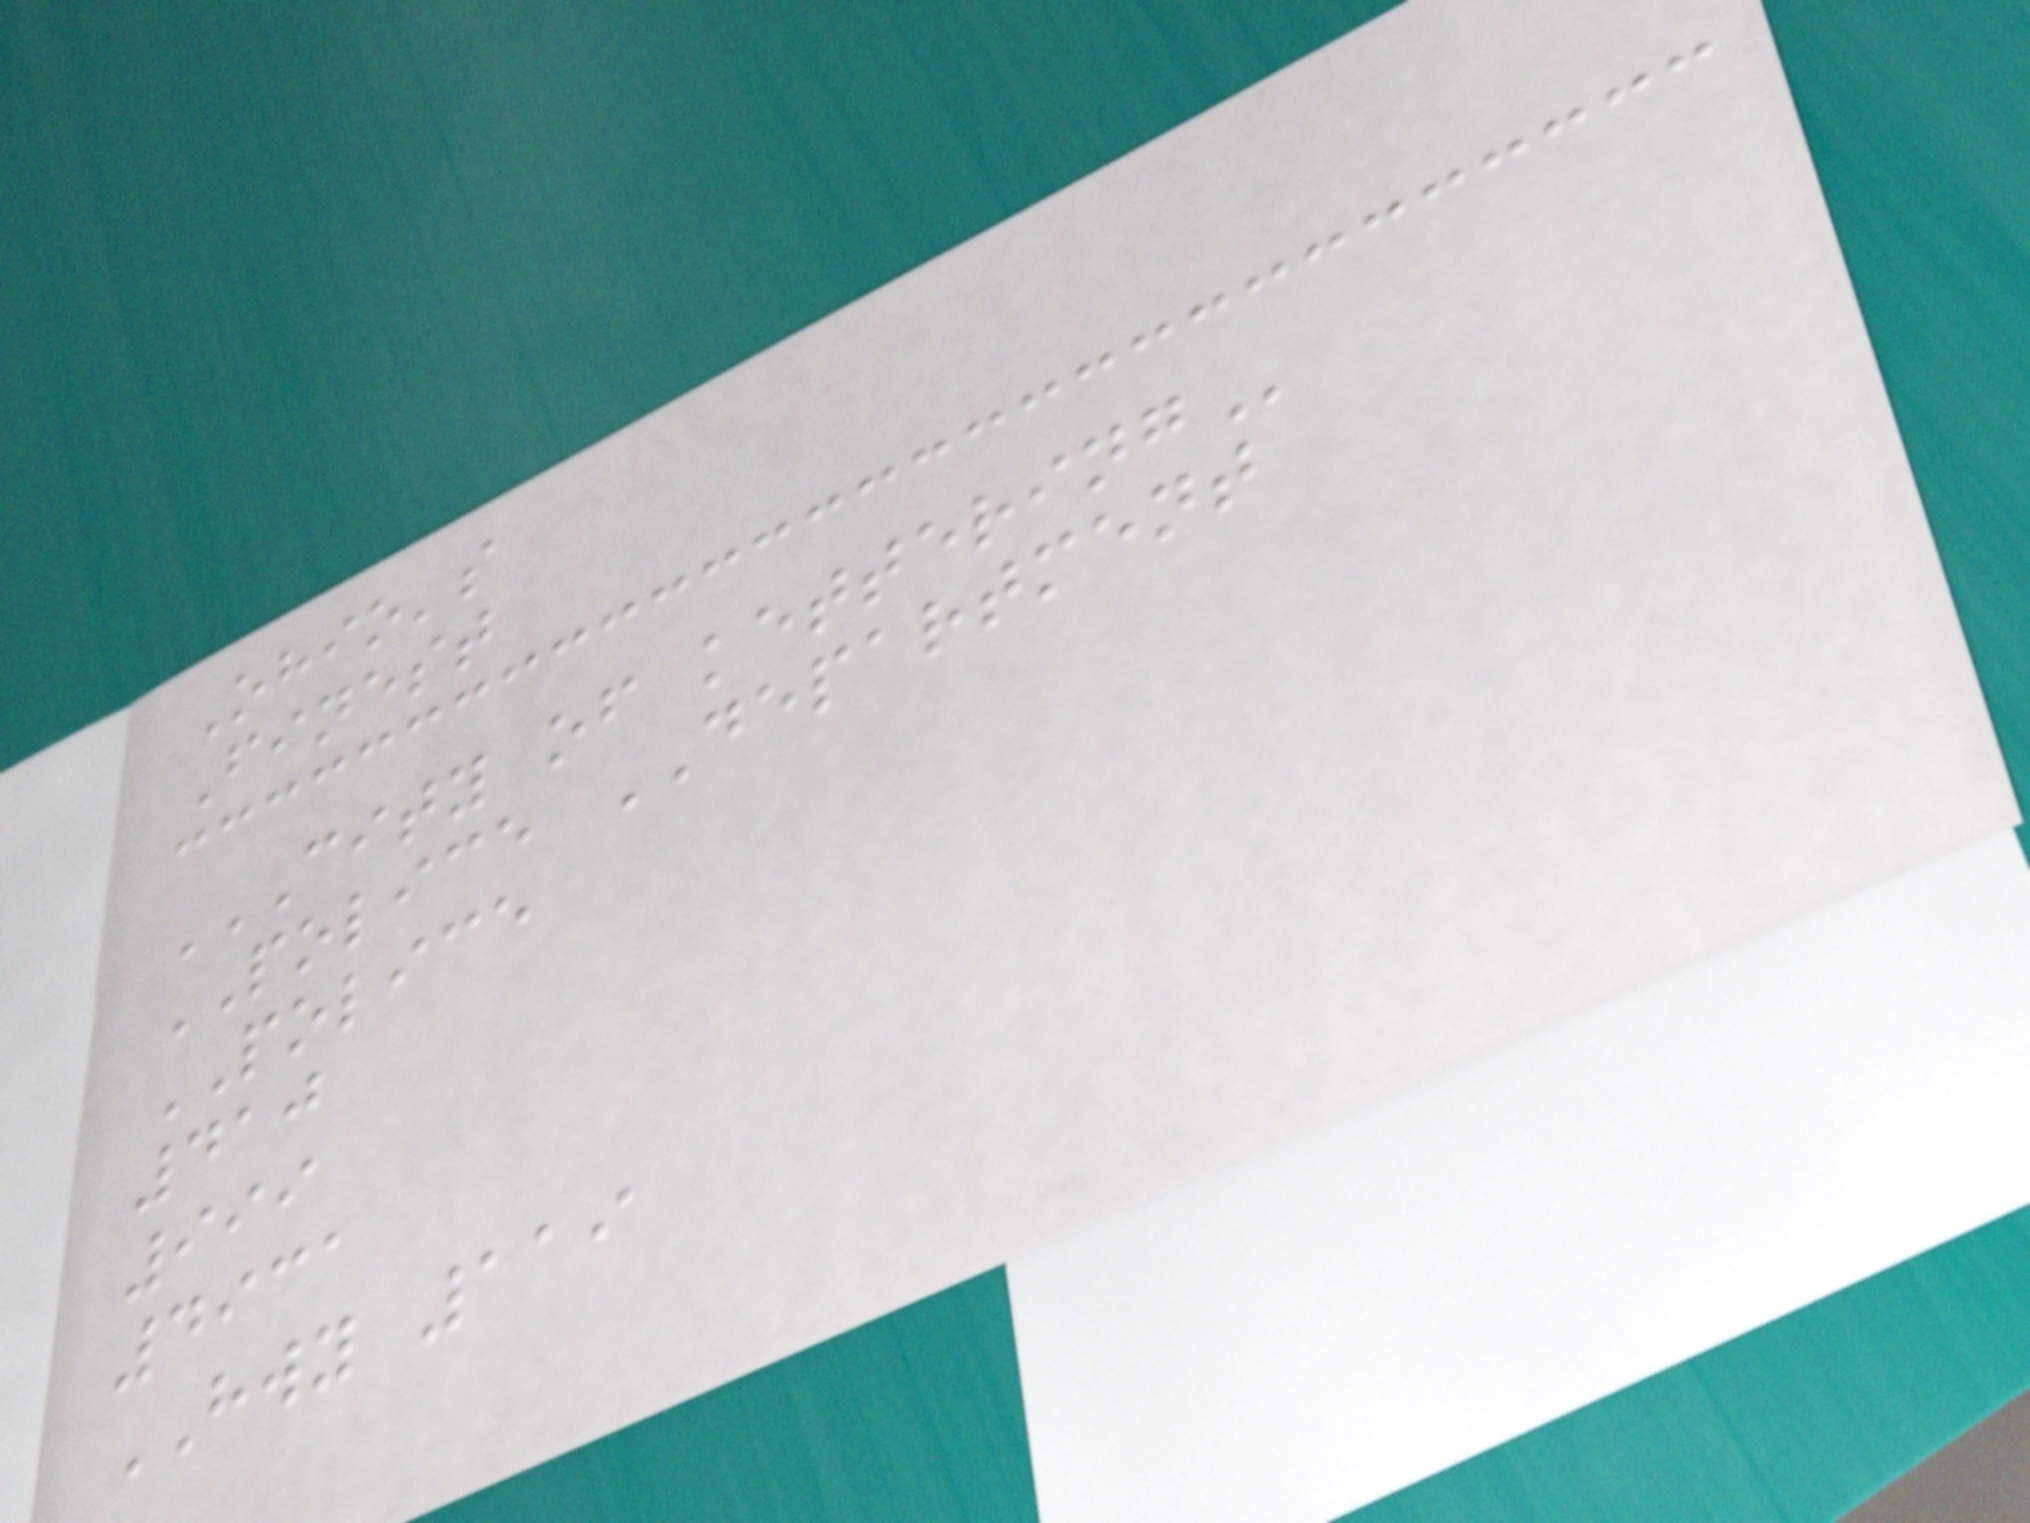Ohio's
Finest
CITY OF KETTERING
POLICE DEPARTMENT
POLICE
410
999
4931
HWY 119
